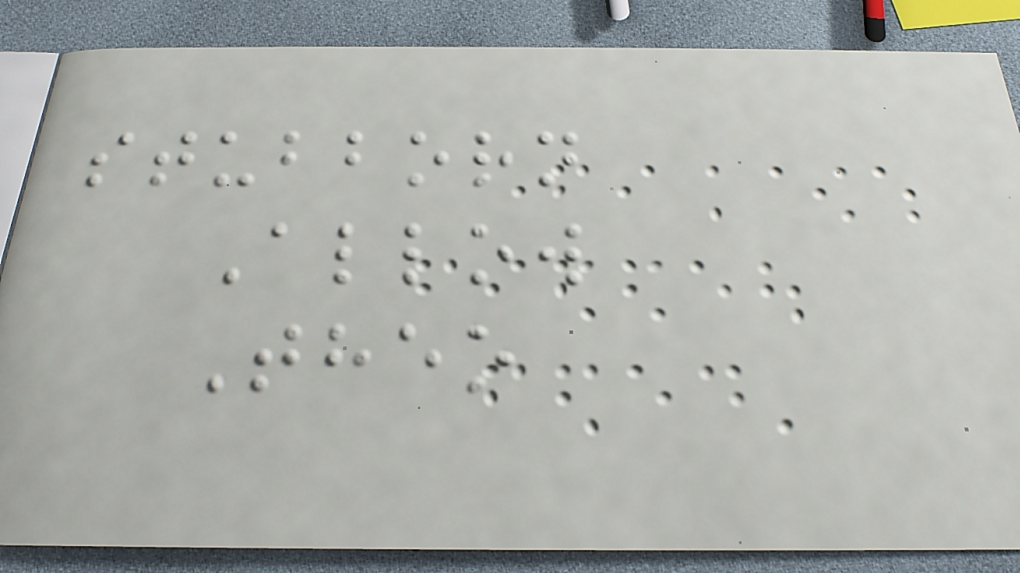stubborn
Allow
Theo
